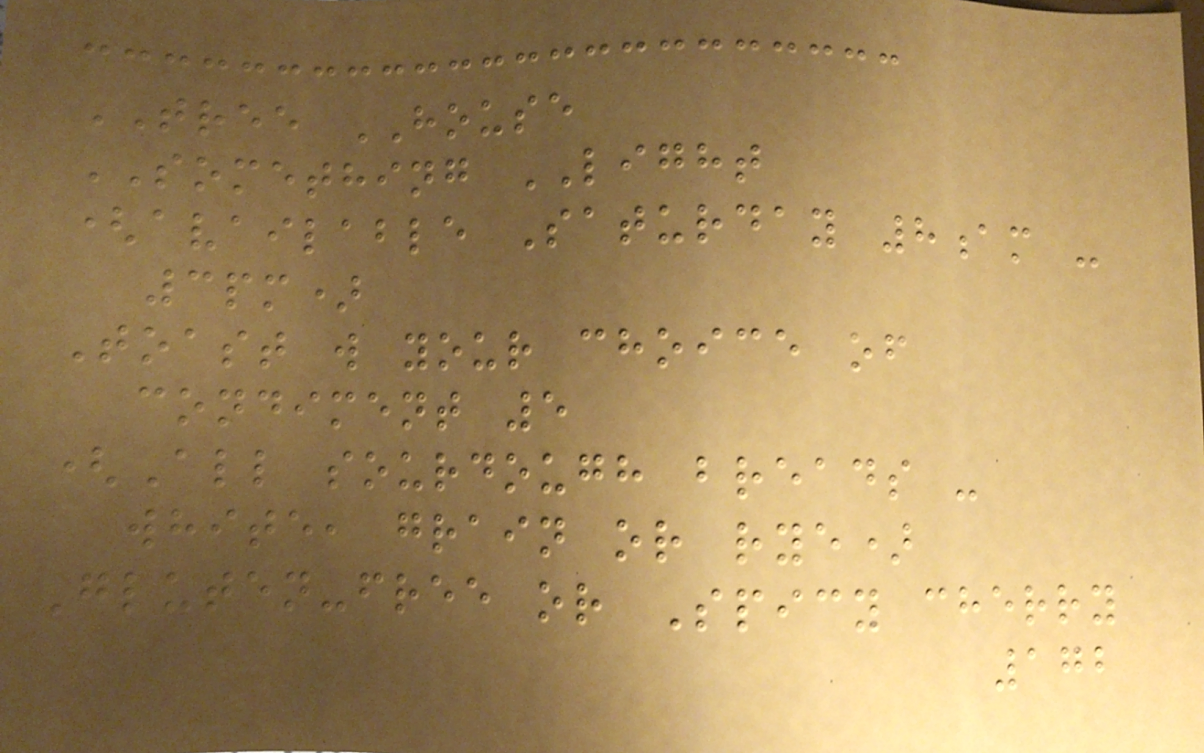TREE HOUSE
SOMETHING LIGHT
(available Saturday 8am -
3pm)
Toast w your choice of
condiment 5
(All sourdough breads -
white, grain or rye)
Gluten-free or Spicy cherry
172
